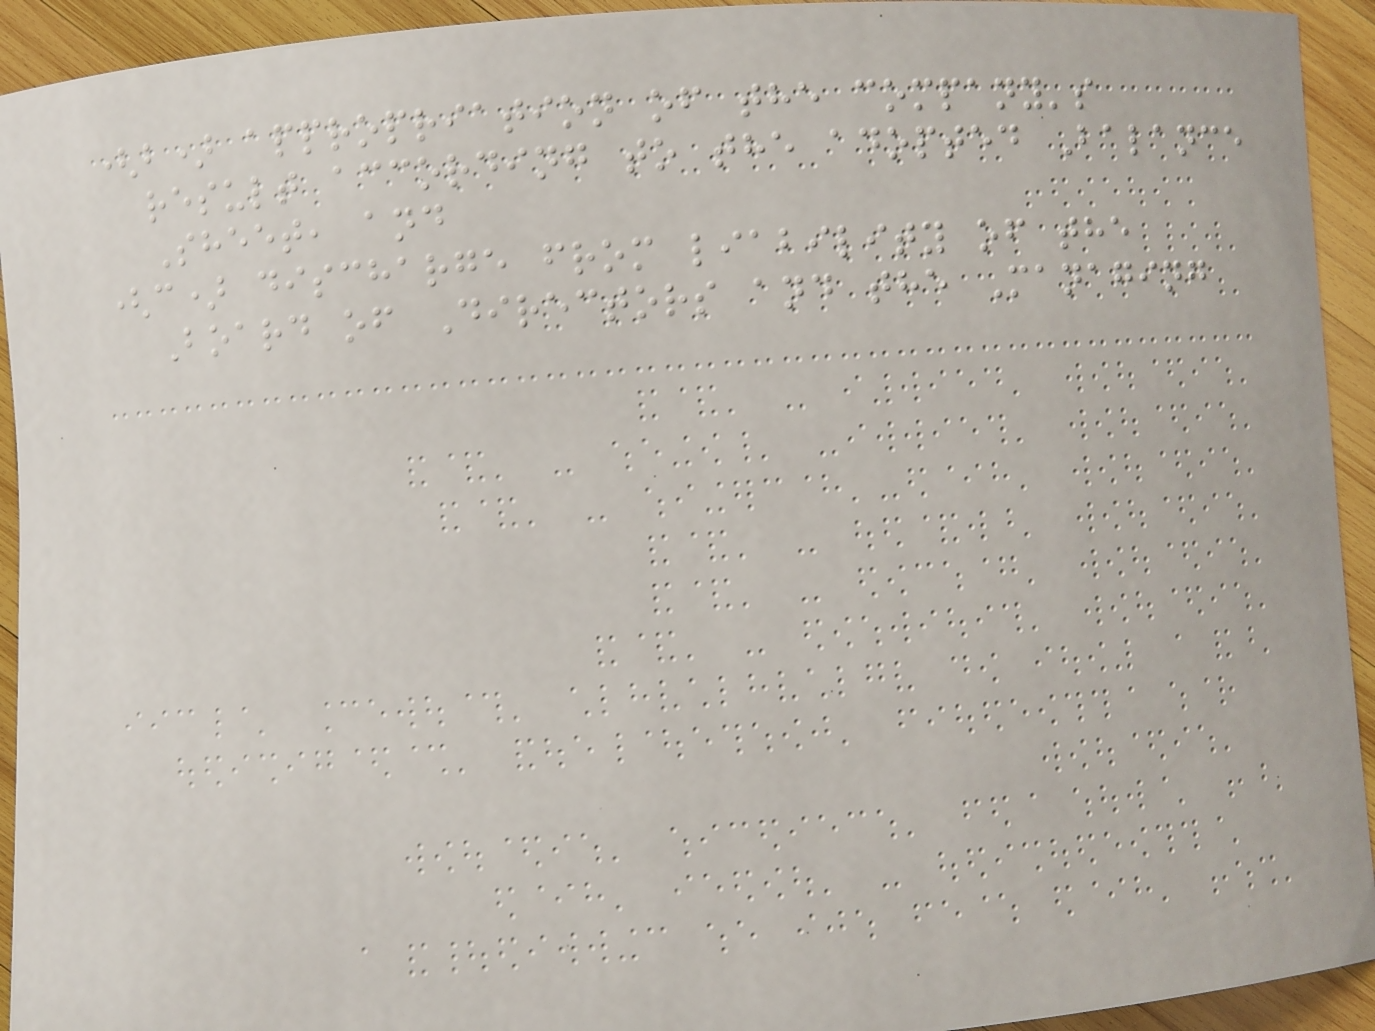(b) appropriation of the company's
result according to the adopted Balance
Sheet, and
(c) discharge from liability of the
Board of Directors and the Managing
